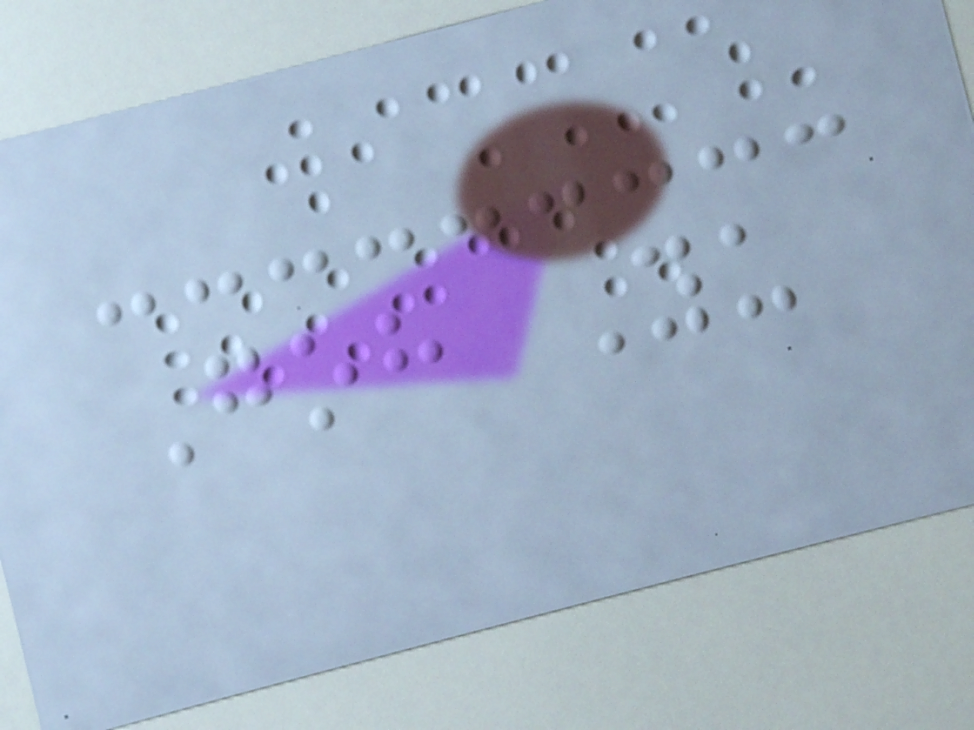Goh Yu
